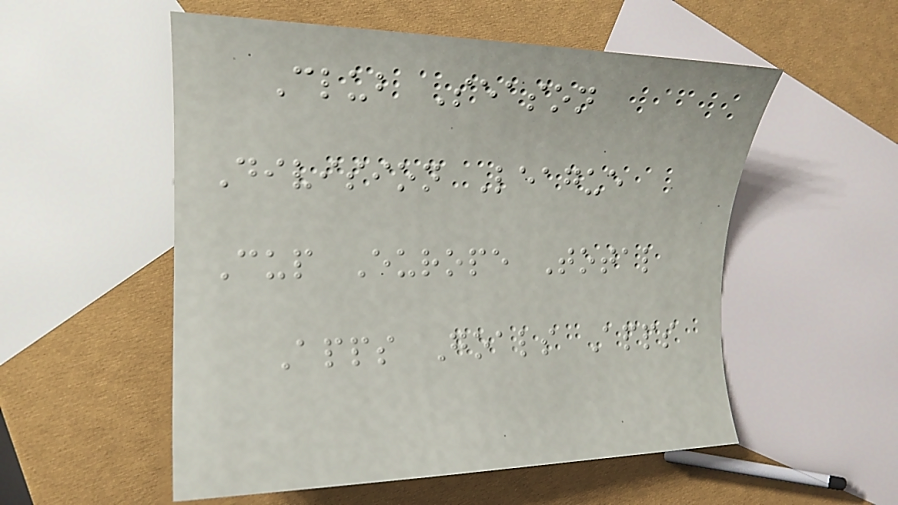Club Season
Division League
Cup Europe Total
Apps Goals Apps
